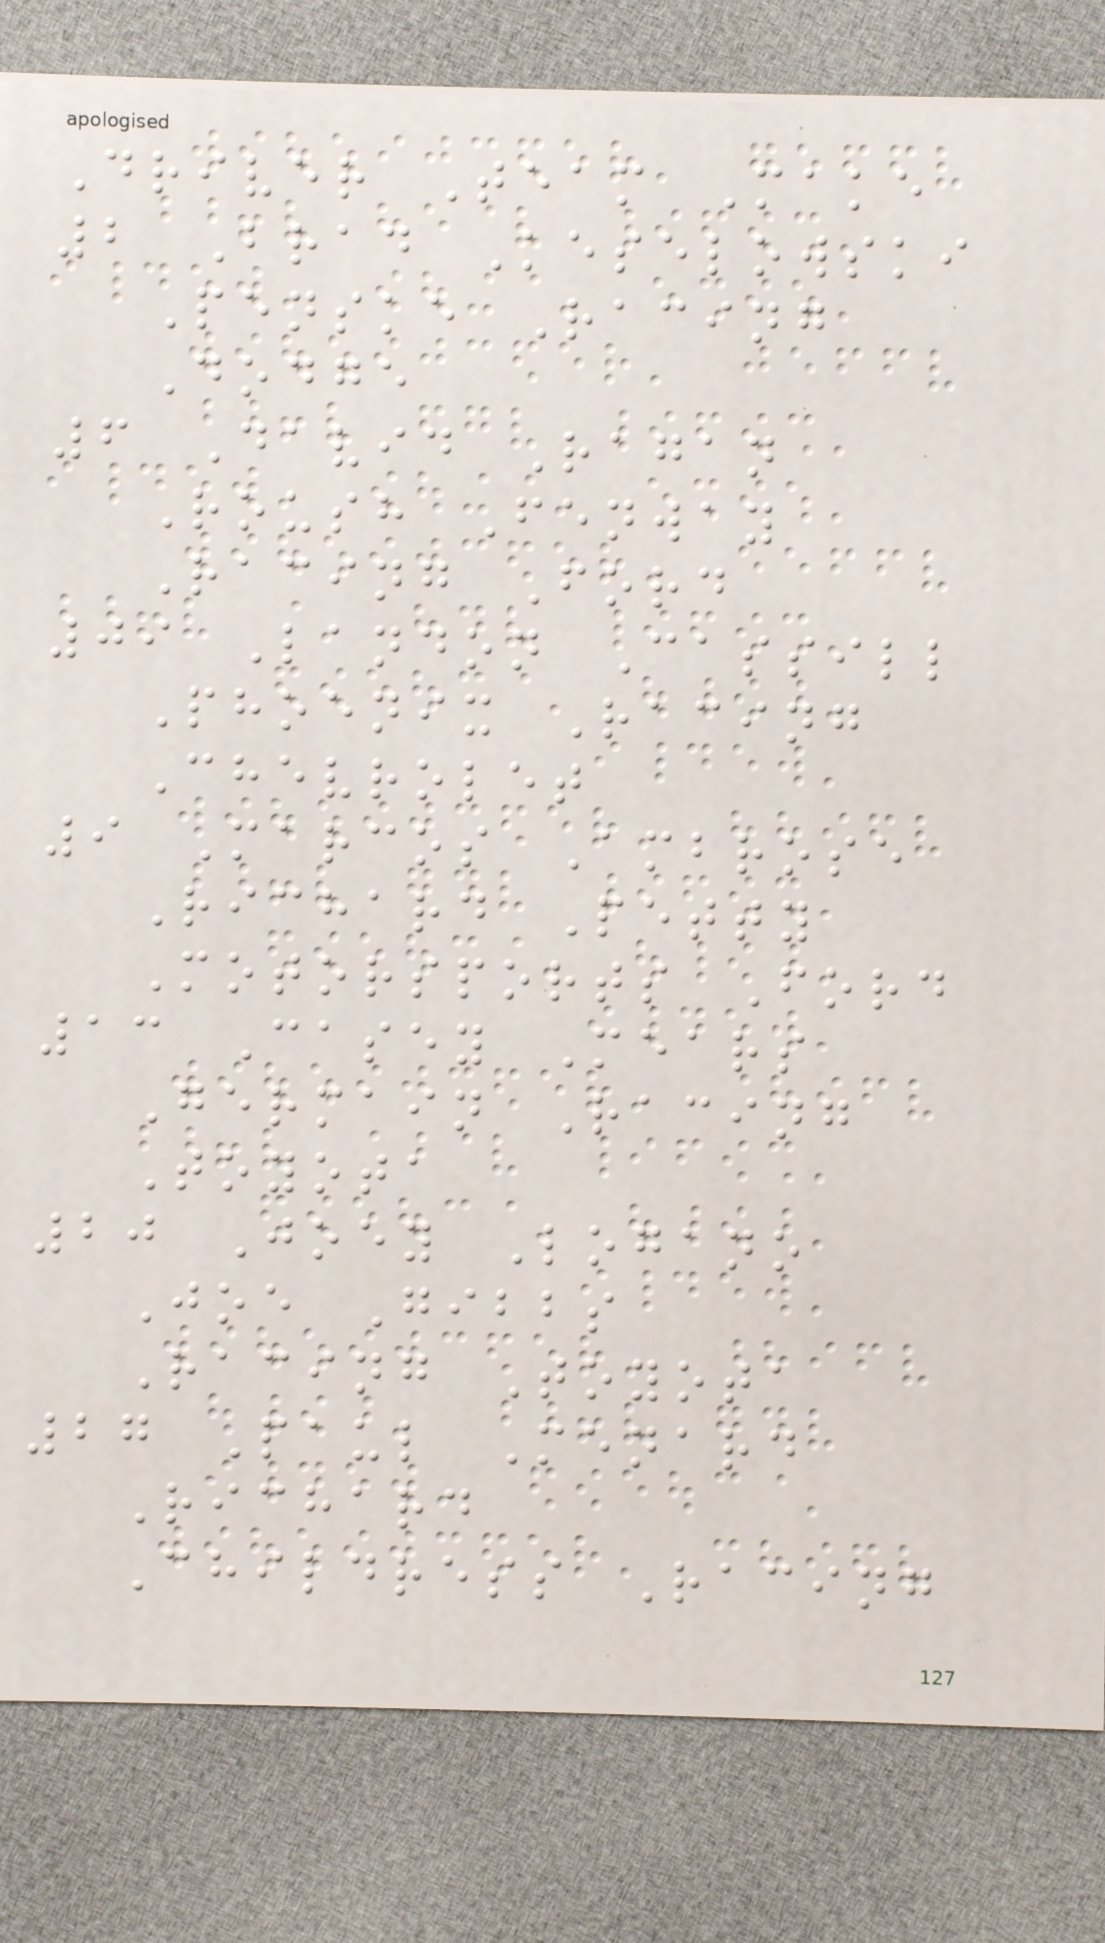Driver Team Make
2 Brad Keselowski
Penske Racing
Dodge
6 David Ragan
Roush Fenway
Racing Ford
09 Landon Cassill
Phoenix Racing
Chevrolet
9 Marcos Ambrose
Richard Petty
Motorsports Ford
13 Casey Mears
Germain Racing
Toyota
20 Joey Logano
Joe Gibbs
Racing Toyota
27 Paul Menard
Richard
Childress Racing
